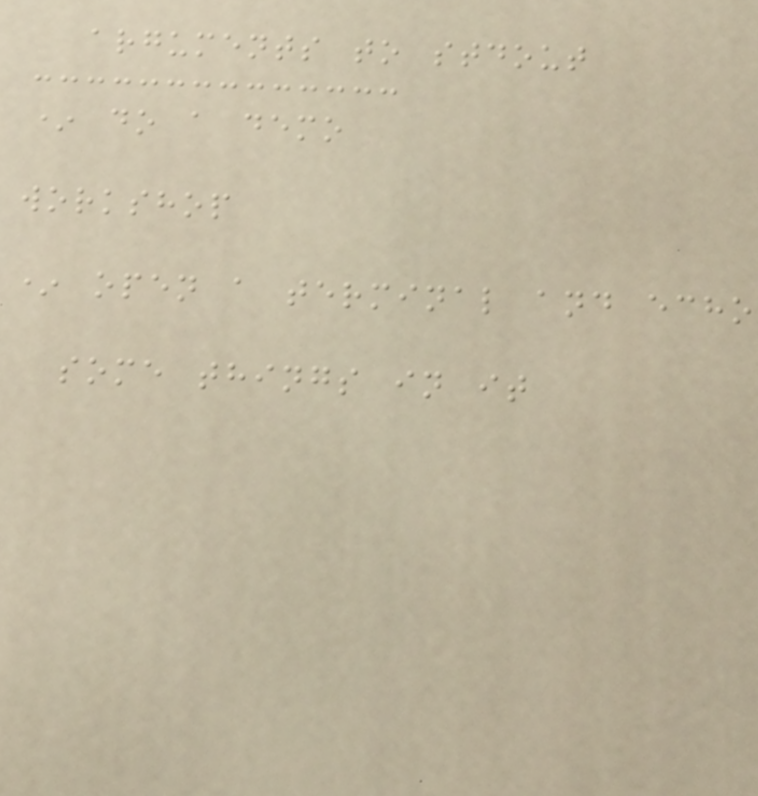arguments to stdout
* do a demo
workshop
* open a terminal and echo
some things in it
